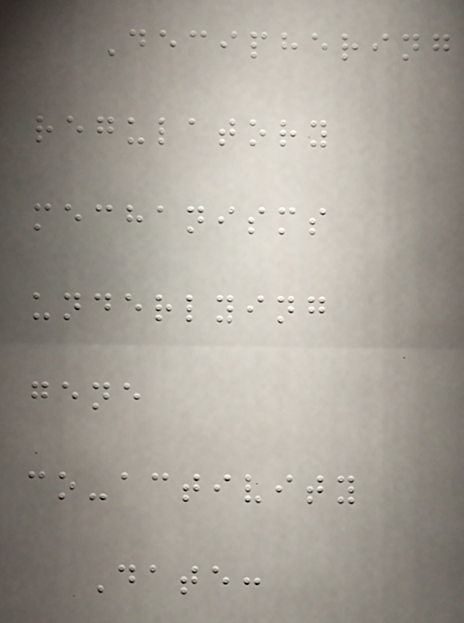Deciphering
regulatory
mechanisms
underlying
gene
co-activity
Date:
